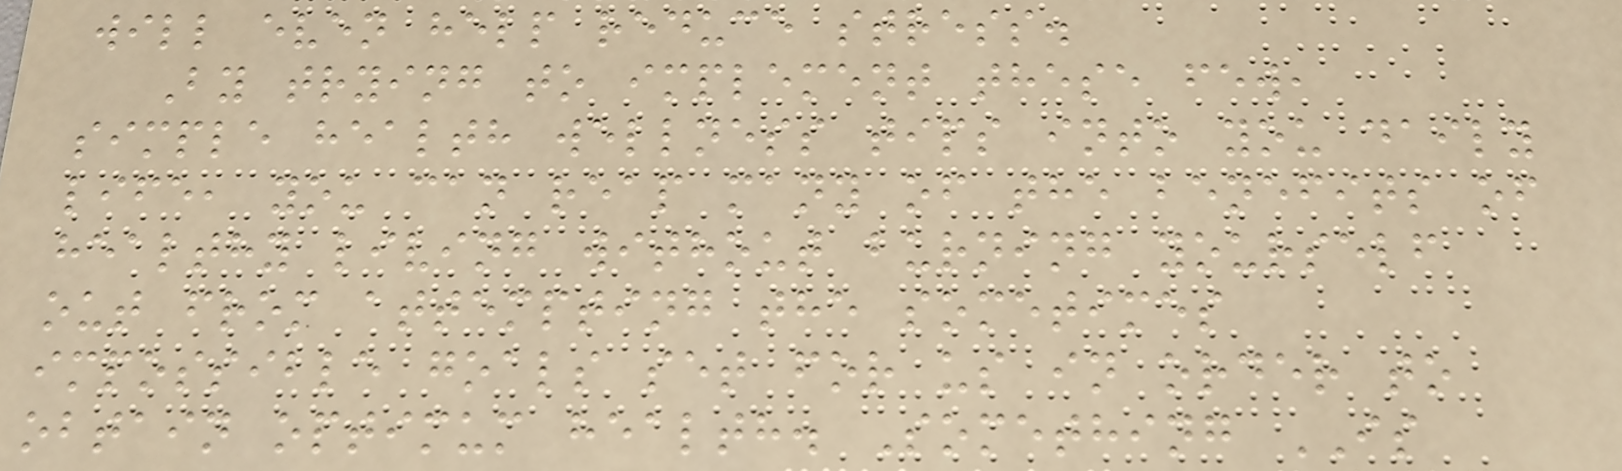will even help reduce stress.
By trying to implement these few,
simple health wellness tips into you daily
life, you can reap many of the benefits of
healthy living without burning yourself
out from attempting the sometimes
impossible goals set for us in order to
obtain optimum health. Something IS
